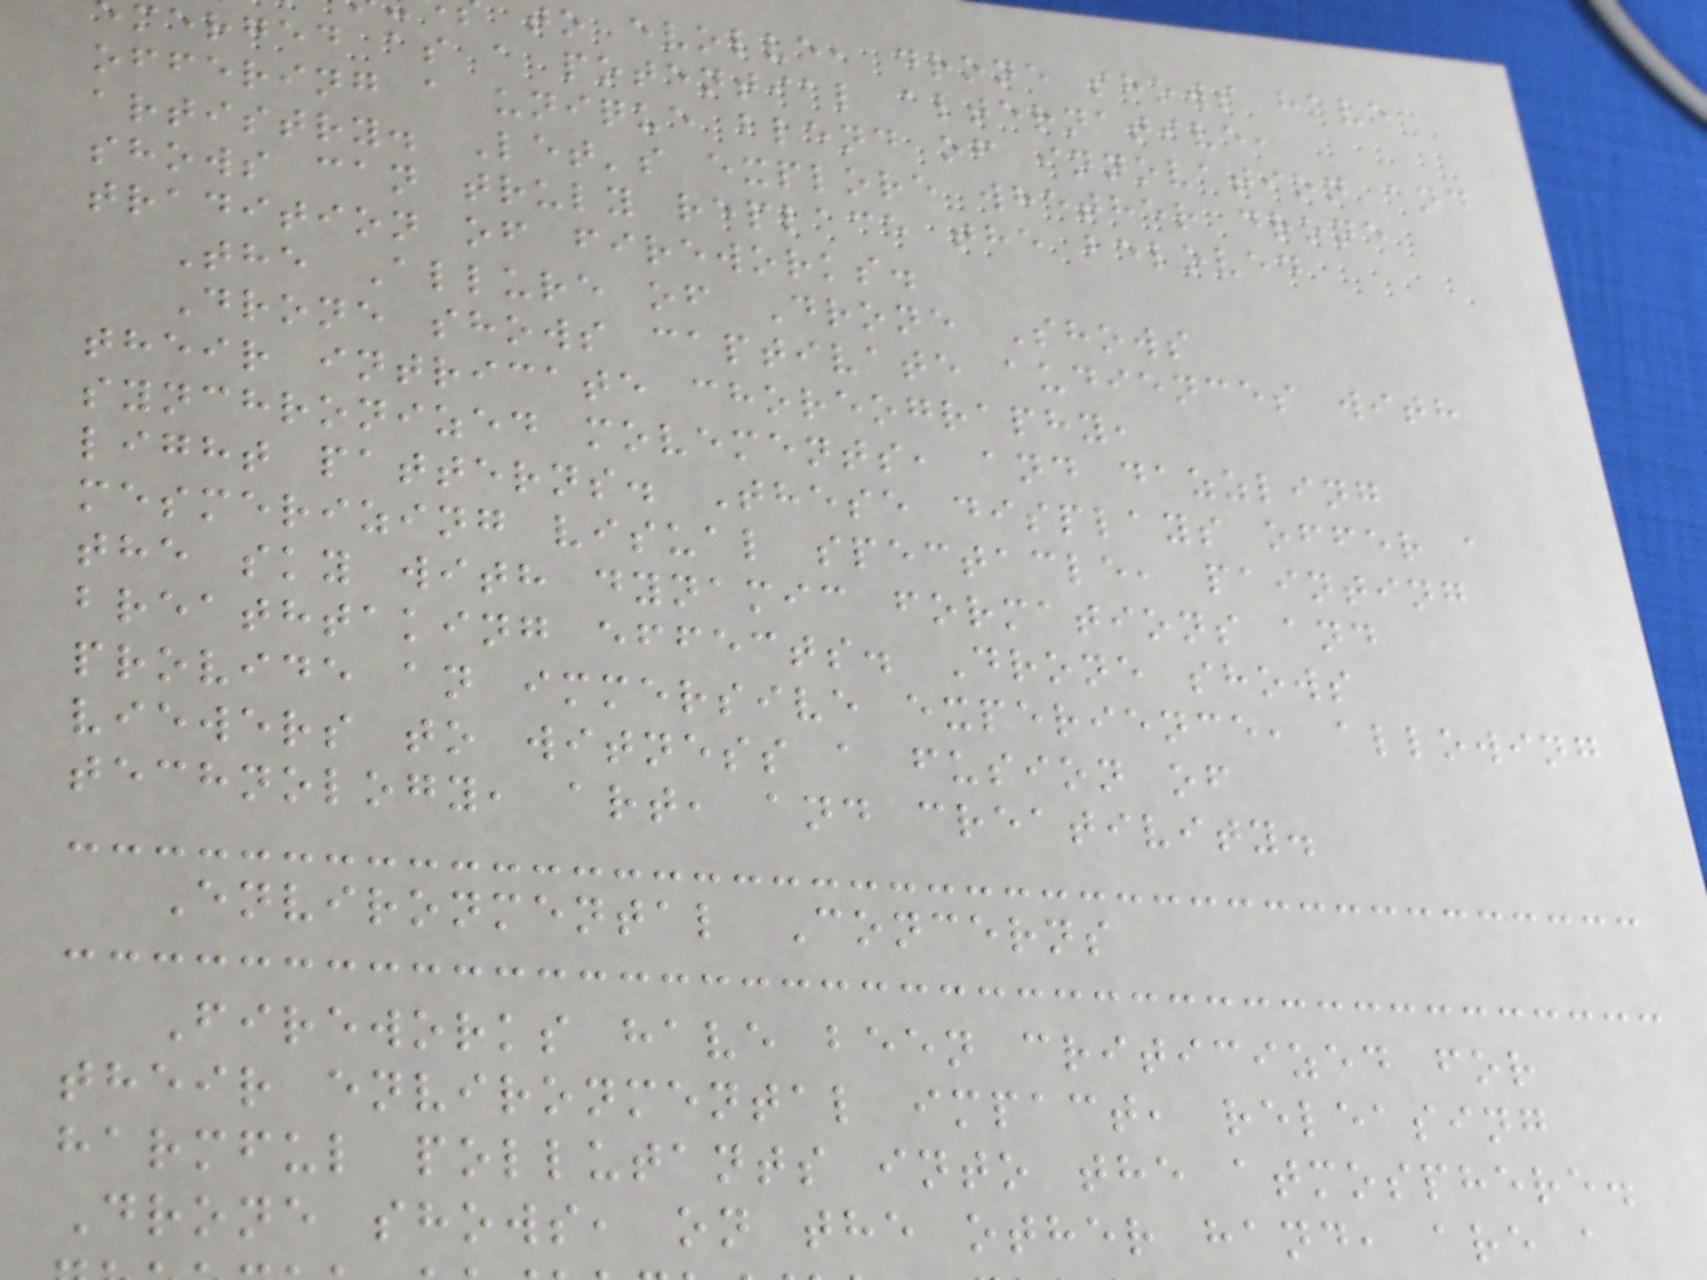to evolve, drone shows have
merged as a potential alternative,
offering a unique blend of innovation and
artistry. Let's explore whether drone
shows can truly replace the beloved
tradition of fireworks.
The Allure of Drone Shows
Drone shows captivate audiences with
their intricate choreography,
synchronized movements, and dazzling
light patterns. These displays offer a
mesmerizing visual spectacle, painting
the sky with dynamic formations and
breathtaking effects. Drone shows
provide an immersive experience, allowing
viewers to witness a fusion of
technology, art, and creativity.
Environmental Concerns
Fireworks have been criticized for
their environmental impact, releasing
harmful pollutants into the atmosphere.
Drone shows, on the other hand, are a
